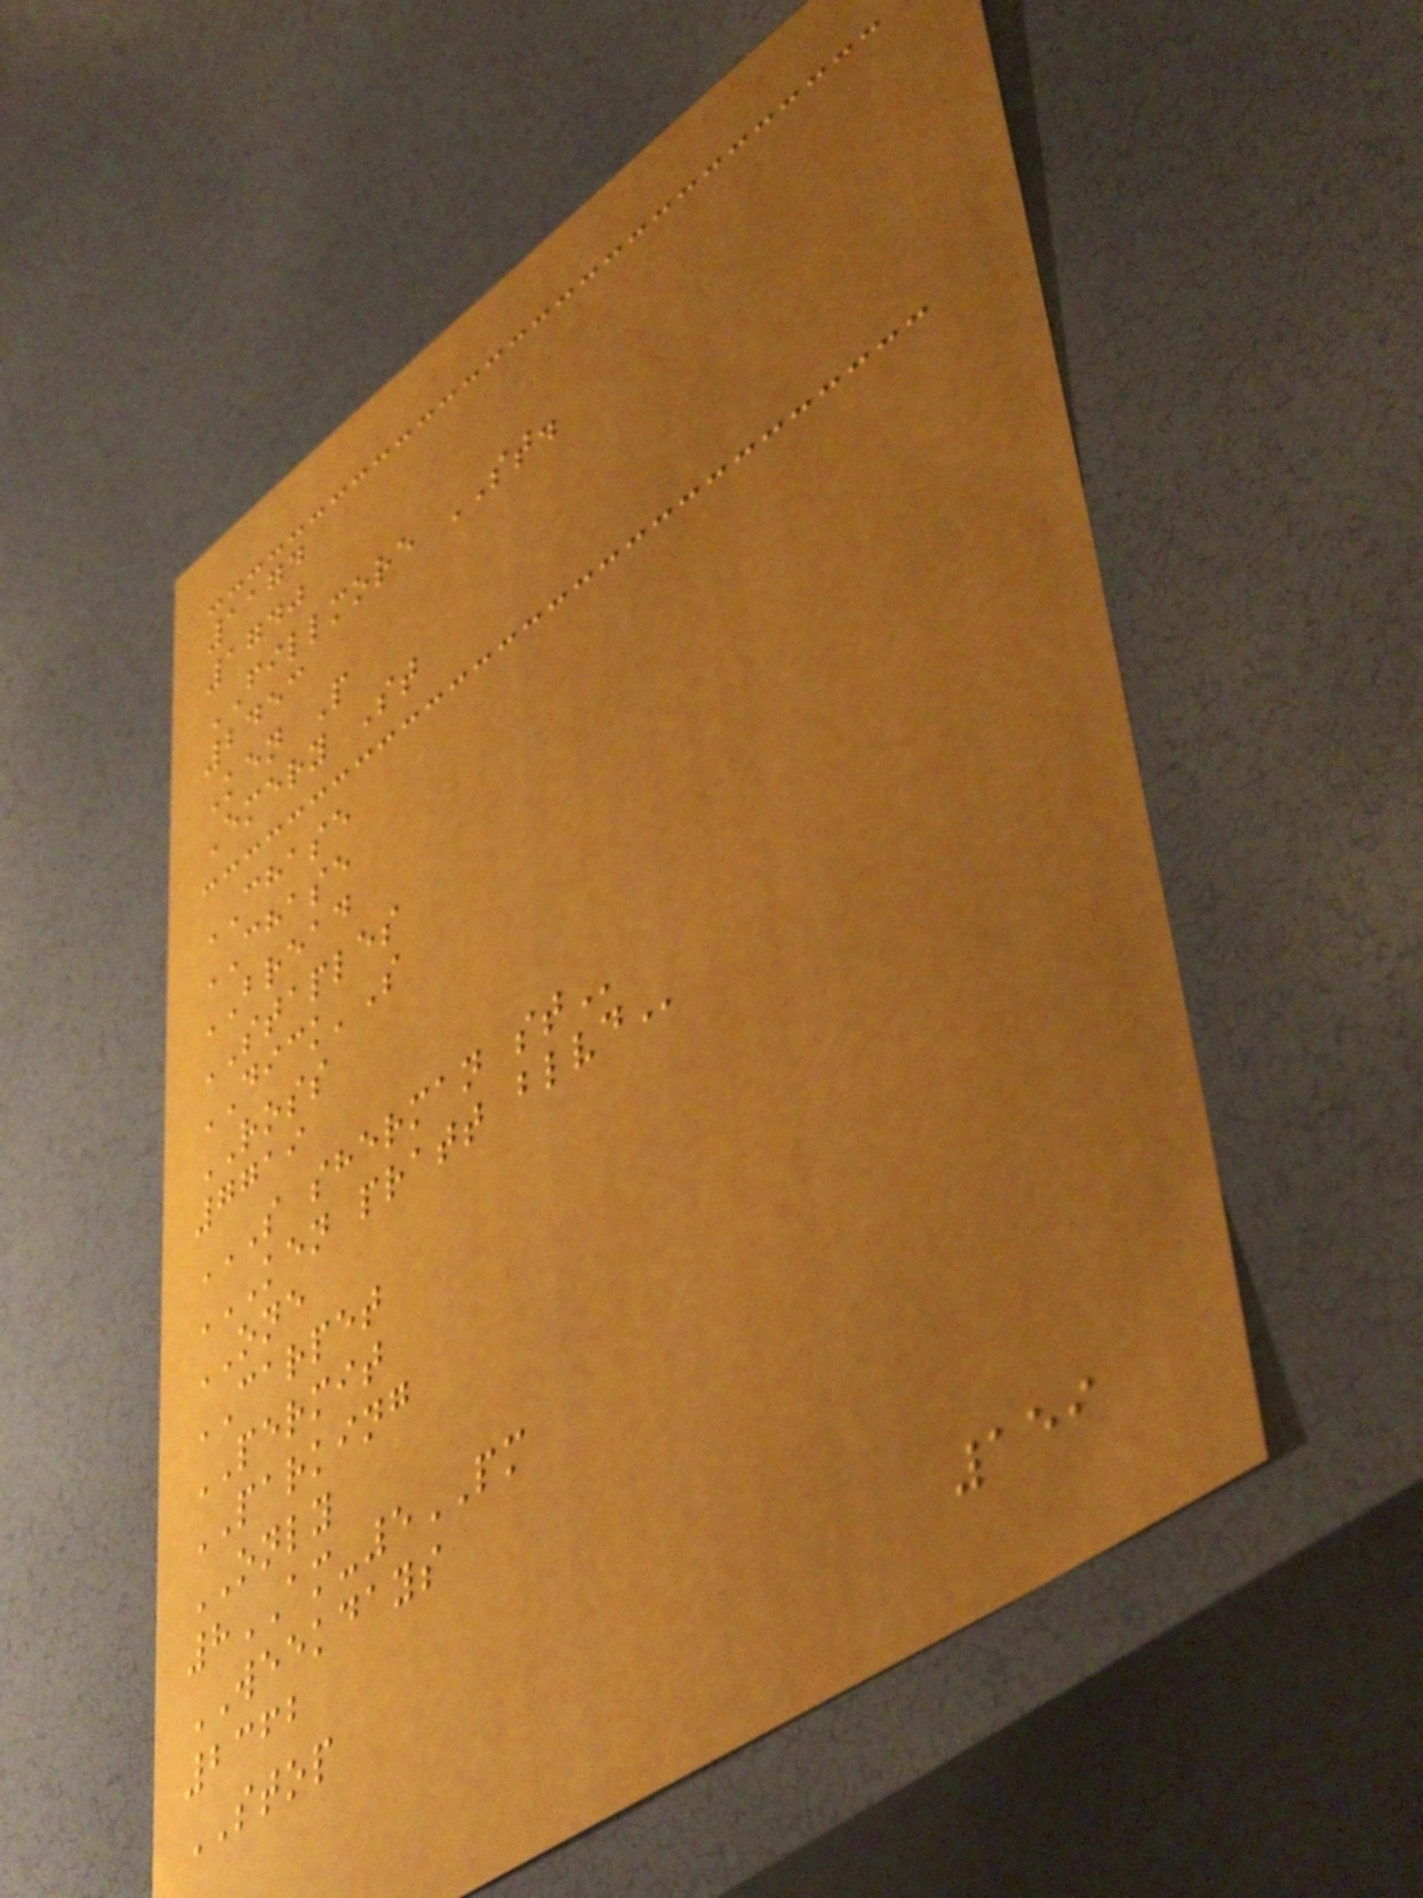1174
1740
FILLMORE ST.
2453
Ken P
Emery St
CHASE
CHASE
BREAD
STAPLES
DICK'S
ROSS
7719
S SHERMAN ST
KEN PRATT BLVD
ONE
CARPET
PERMIT
PARKING
ONLY
8AM-5PM
WEEKDAYS
2362
STOP
159
